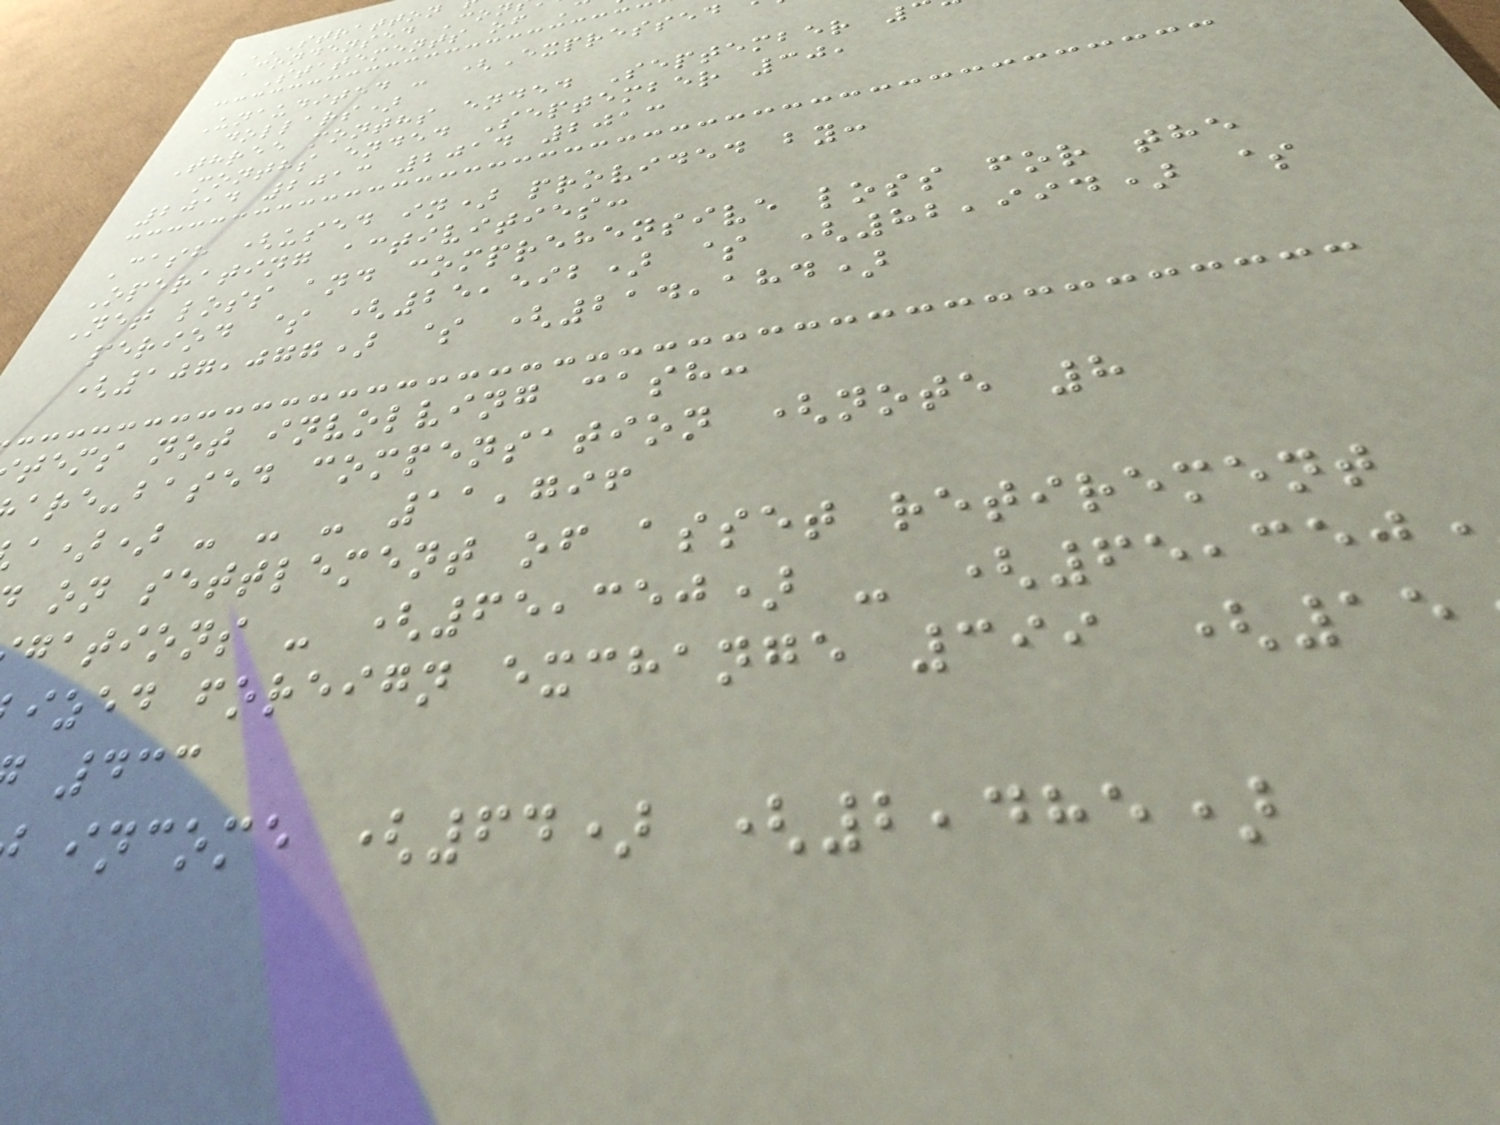Condensed Con
Statements of
Unaudited - (Expressed
dollars)
Three months ended September
months ended September 30,
2014 2013 2014 2013
Cash (used in) provided by:
Operating activities:
Net loss and comprehensive loss for the
period $ (25,592) $ (82,994) $
(107,077) $ (214,184)
tems not involving cash:
are-based compensation (note 8
a)) - - - 11,796
on settlement of asset retirement
gations - (65,350) - (65,350
ized foreign exchange 399 (15
433
income (64) (2,485)
